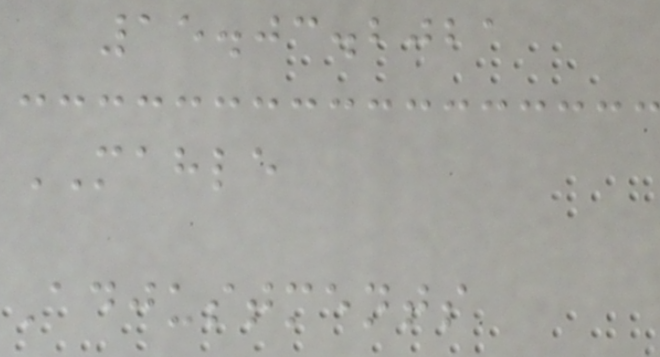15.03.2021
MAHLE
Adjustments
